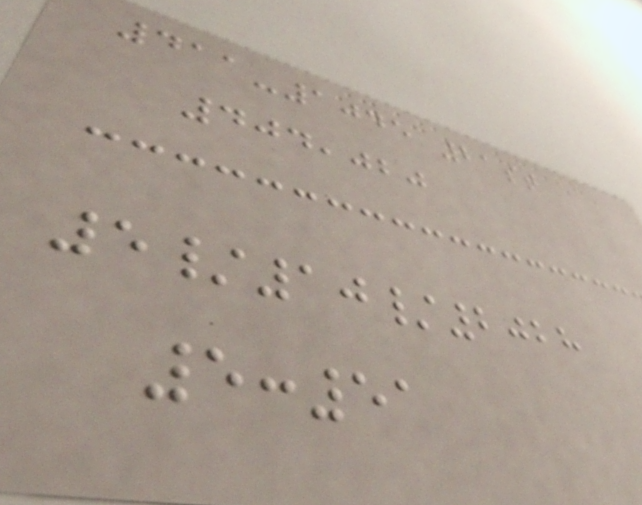411-1045 21st
404,020
5/10/2028
5:51
